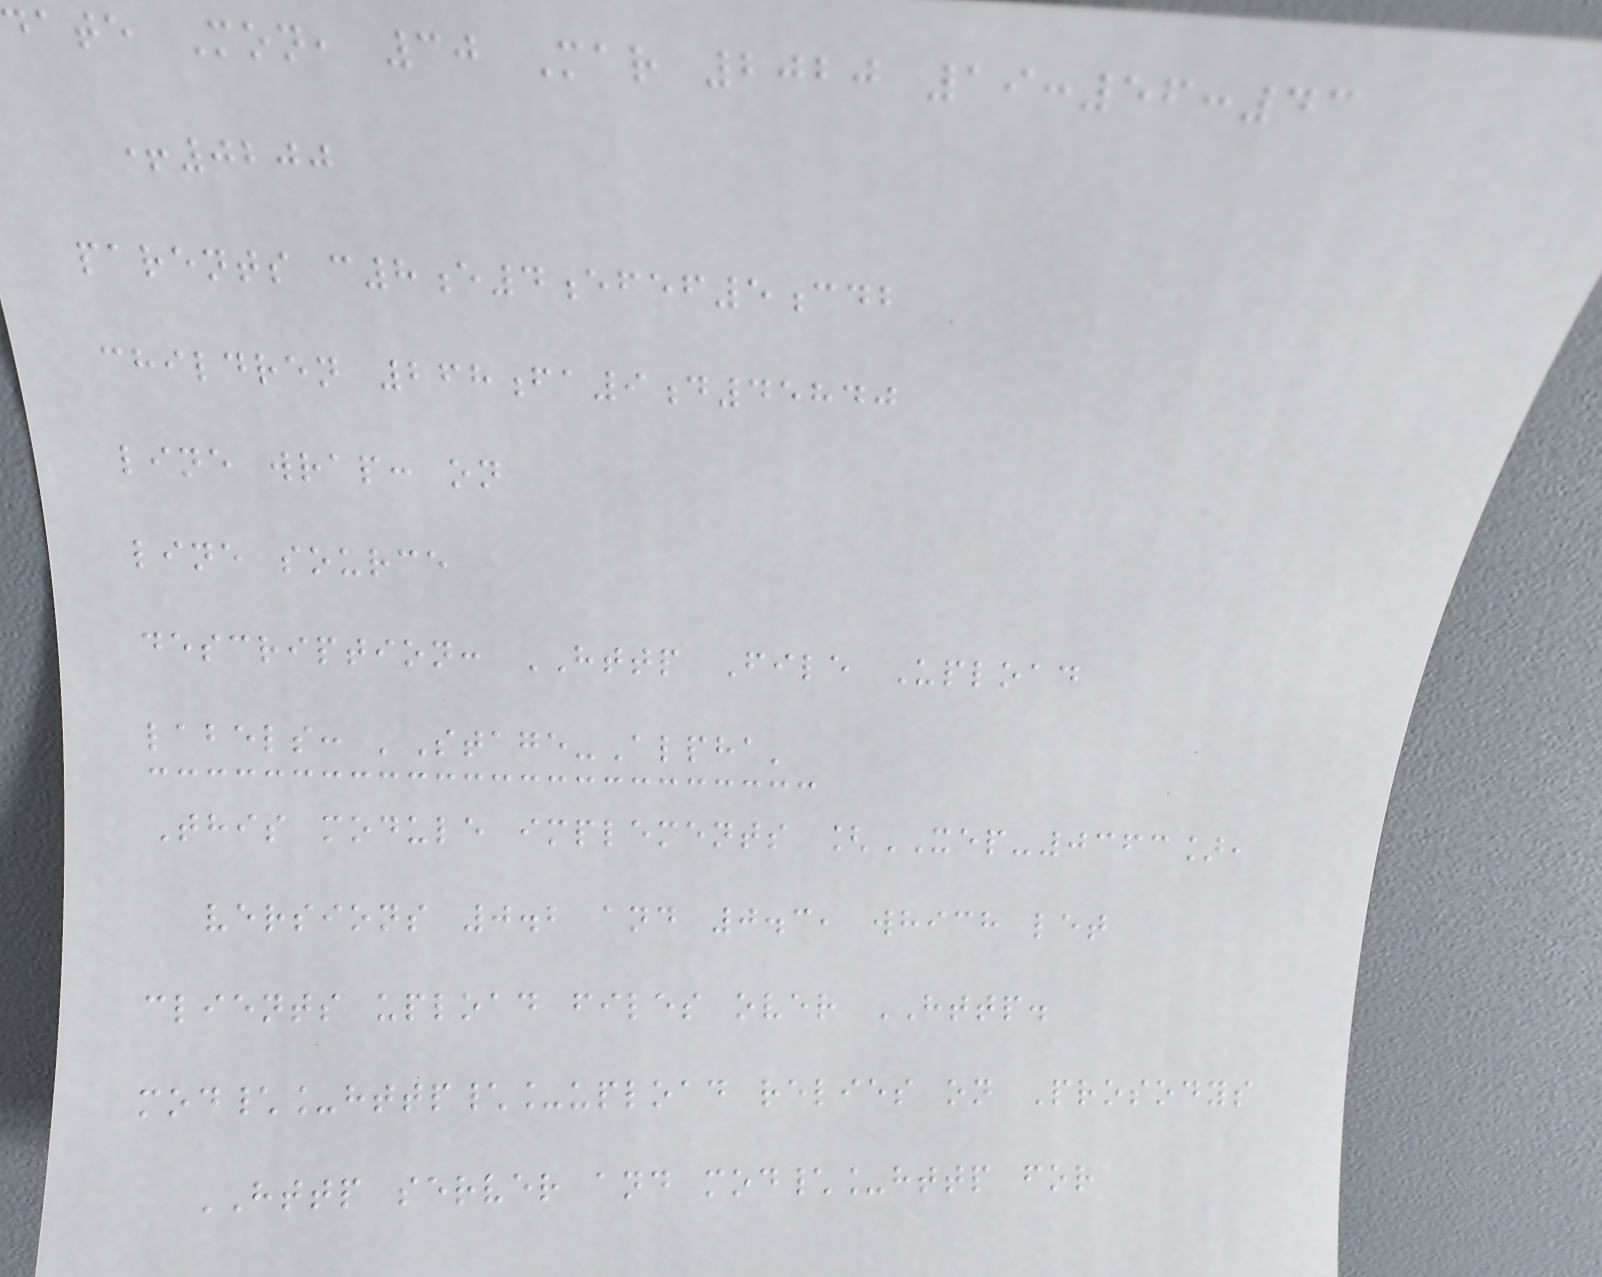date Mon, 30 Mar 2020 19:56:43
+0200
parents c8e4efef5cdb
children 268fa9d45840
line wrap: on
line source
description: HTTP File Upload
labels: 'Stage-Alpha'
This module implements [XEP-0363],
versions 0.2 and 0.3, which let
clients upload files over HTTP.
mod\_http\_upload relies on Prosodys
HTTP server and mod\_http for
